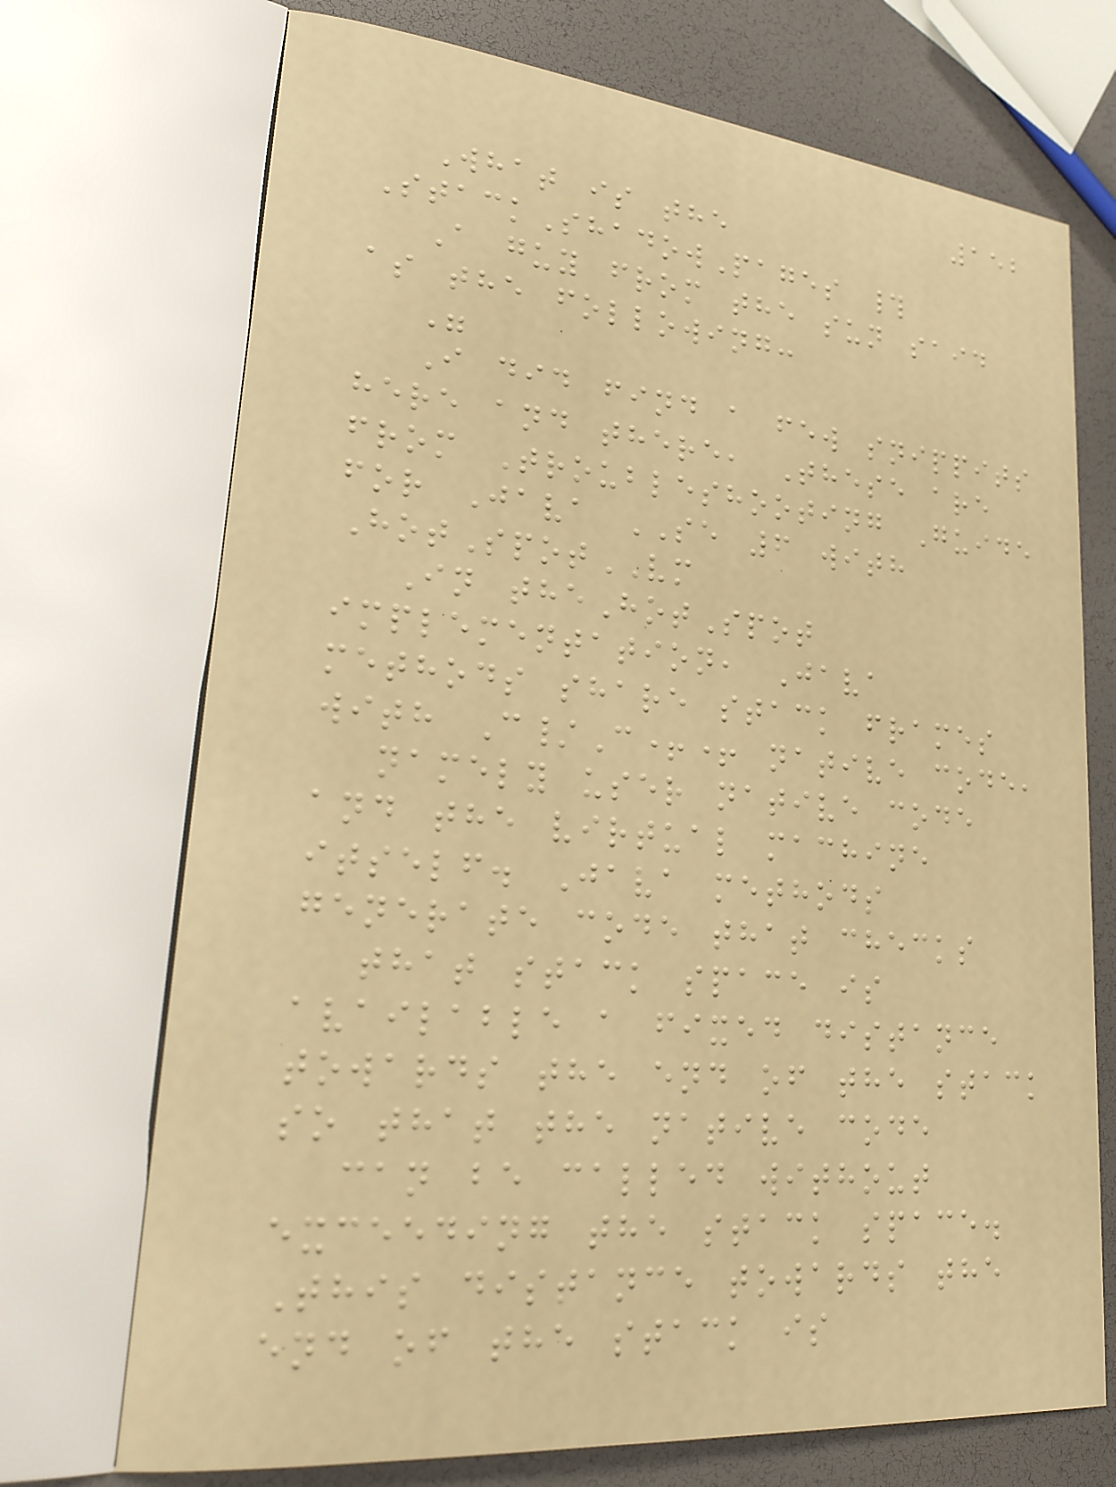152
What is the
StackShadowPages #
A guy from the sun said
as the following:
"
I did find a few snippits
here and there, These are
from Troubleshooting Guide
for Java SE 6 with
HotSpotVM
In theHotSpot
implementation, Java
methods share stack frames
with C/C++ native code,
namely user native code
and the virtual machine
itself. Java methods
generate code that checks
that stack space is
available a fixed distance
towards the end of the stack
so that the native code
can be called without
exceeding the stack space.
This distance towards the
end of the stack is
